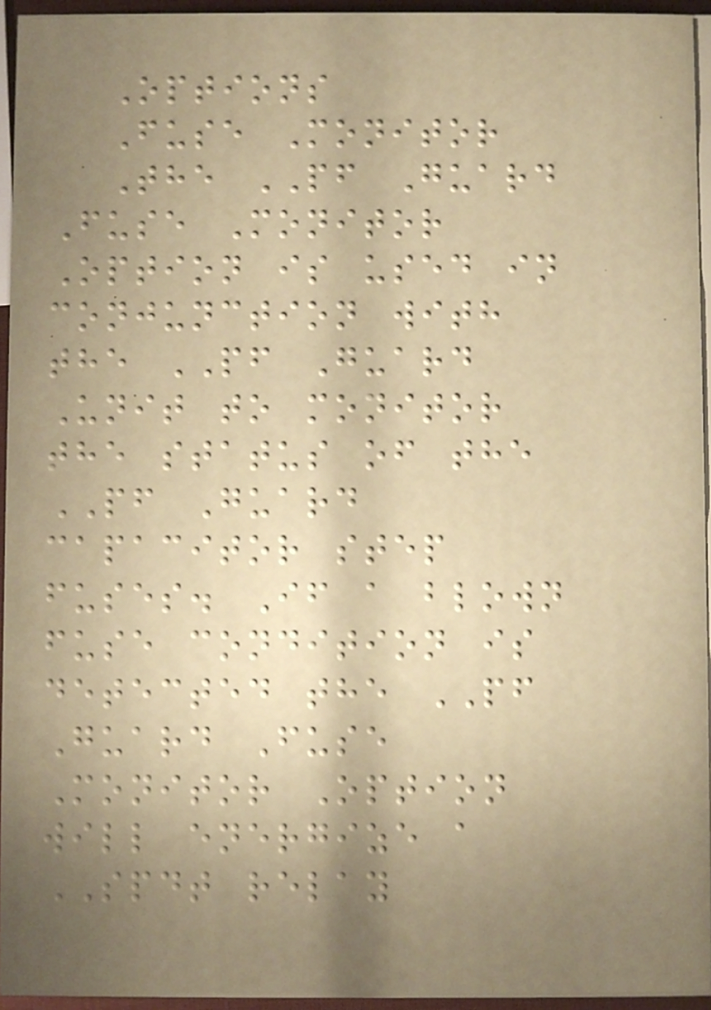Options
Fuse Monitor
The PF Guard
Fuse Monitor
Option is used in
conjunction with
the PF Guard
Unit to monitor
the status of the
PF Guard
capacitor step
fuses. If a blown
fuse condition is
detected the PF
Guard Fuse
Monitor Option
will energize a
SPDT relay
